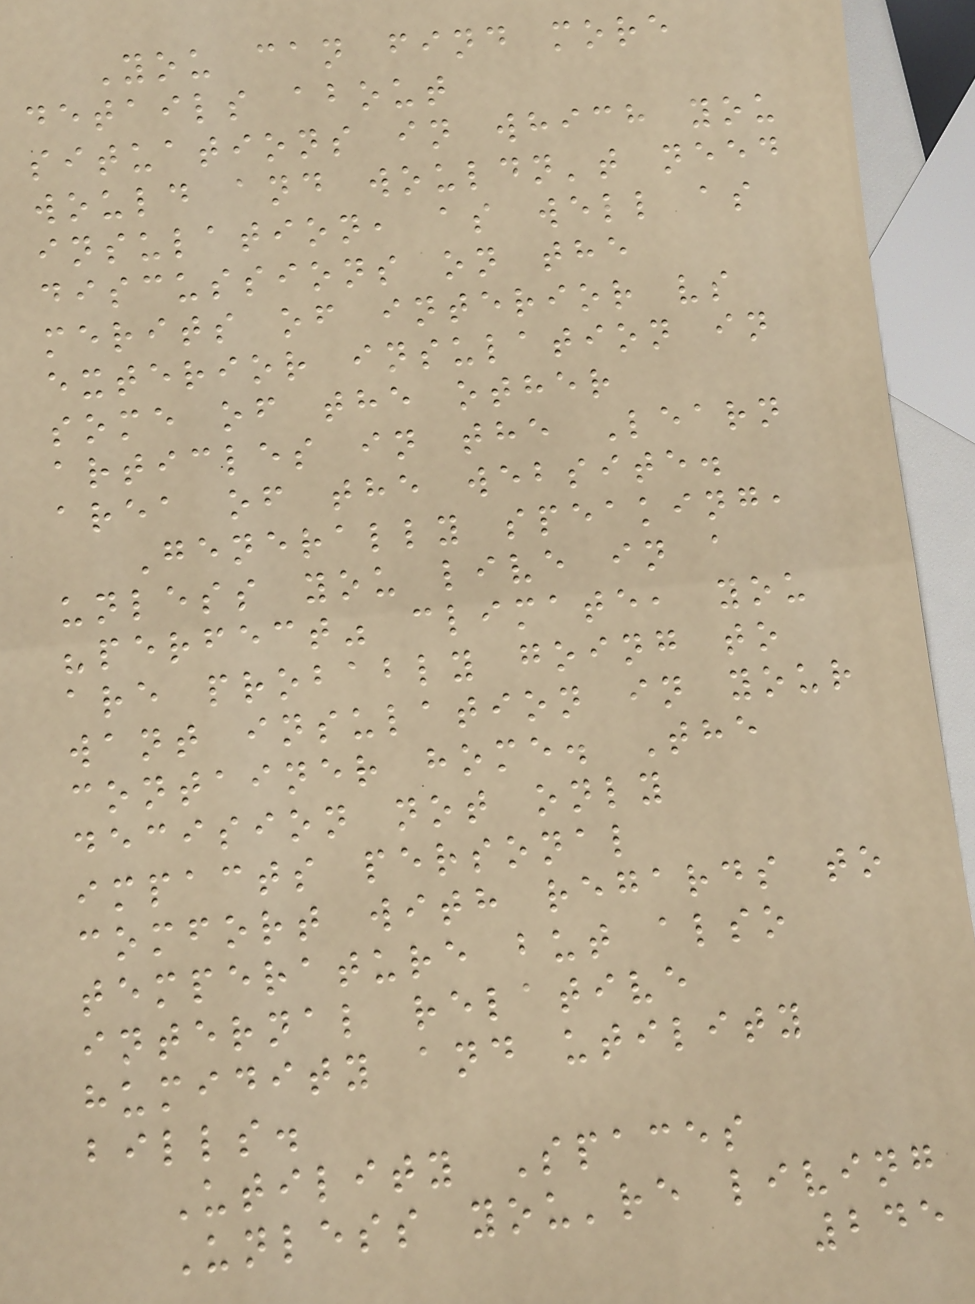You can find more
details about
situations in which you
would and wouldn't need
insulation, as well as
discussions on the
merits of interior vs
exterior insulation in
some of the other
articles in the Learn
area of the website.
Generally speaking,
unless you live in a
"perfect" climate, you
are probably going to
want insulation in your
container home. The
decision not only
impacts personal
comfort with regards to
temperature but also
internal relative
humidity and utility
bills.
Utility Spaces
Unless you're living
245
